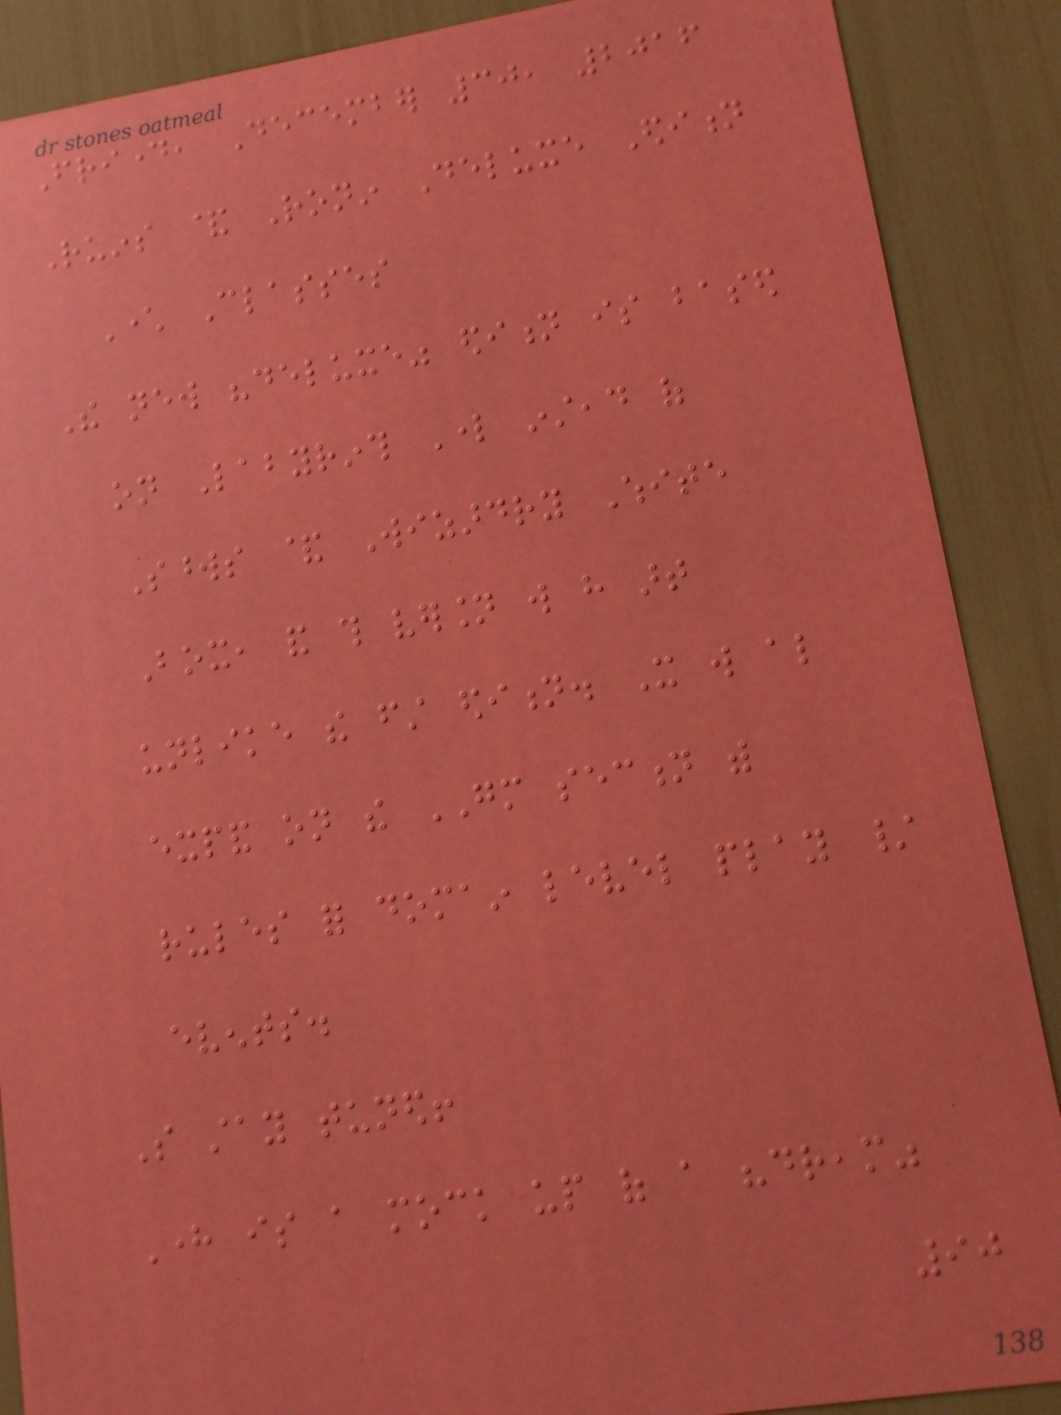Friday, December 30, 2016
Ruins & Ronin Deluxe Edition
Character Classes
The new "deluxe" edition is based
on Labyrinth Lord instead of
Swords & Wizardry White
Box, and this version will have art
unlike the first edition. It will also
expand on the GM section with
rules for domain level play /
events.
So stay tuned!
Here is a mock up of a "dream"
90
